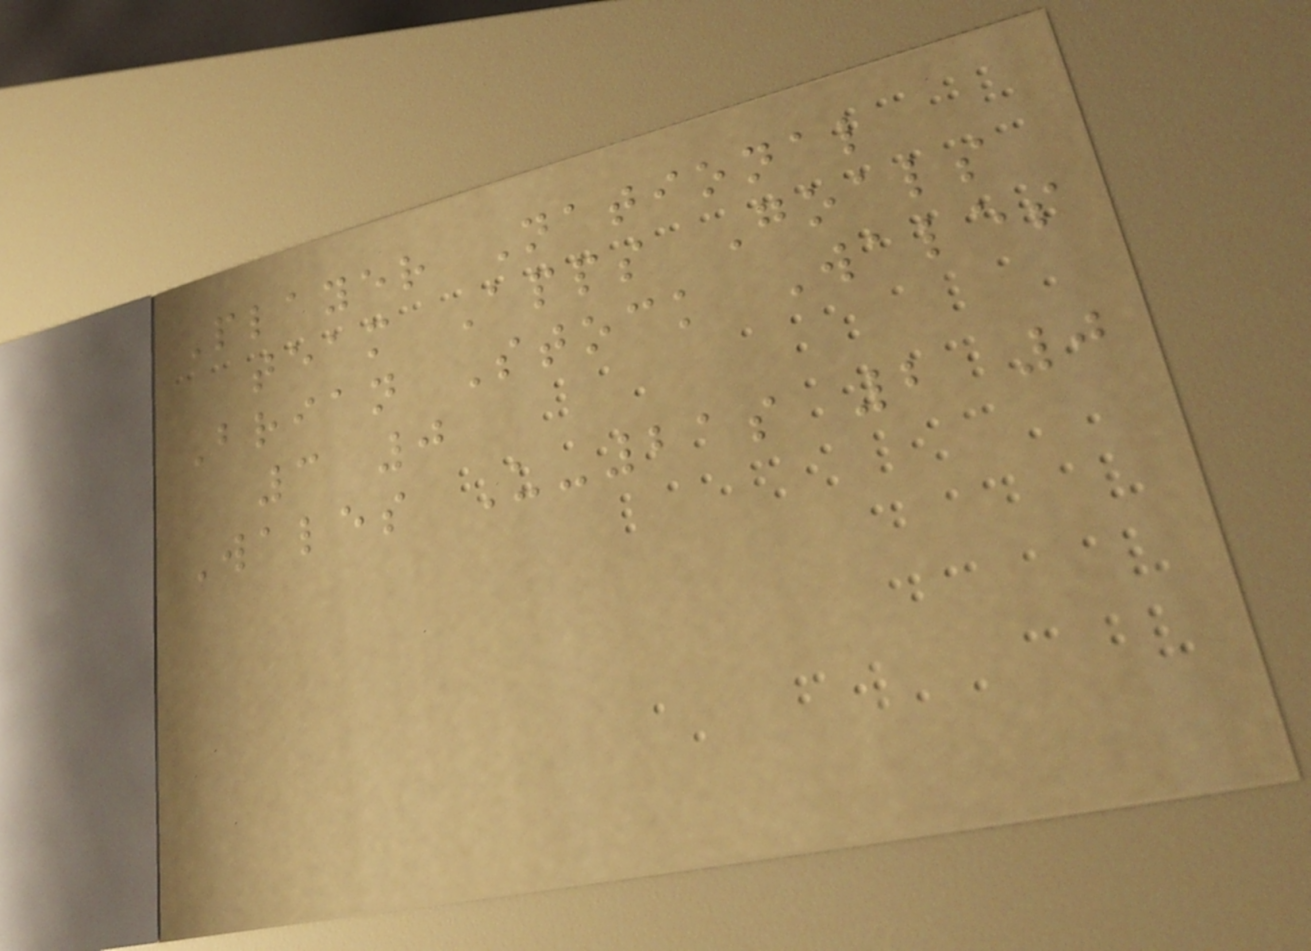Player National
team Apps Goals
Brian Stock Wales
3 0
Wales U-21s 2 0
